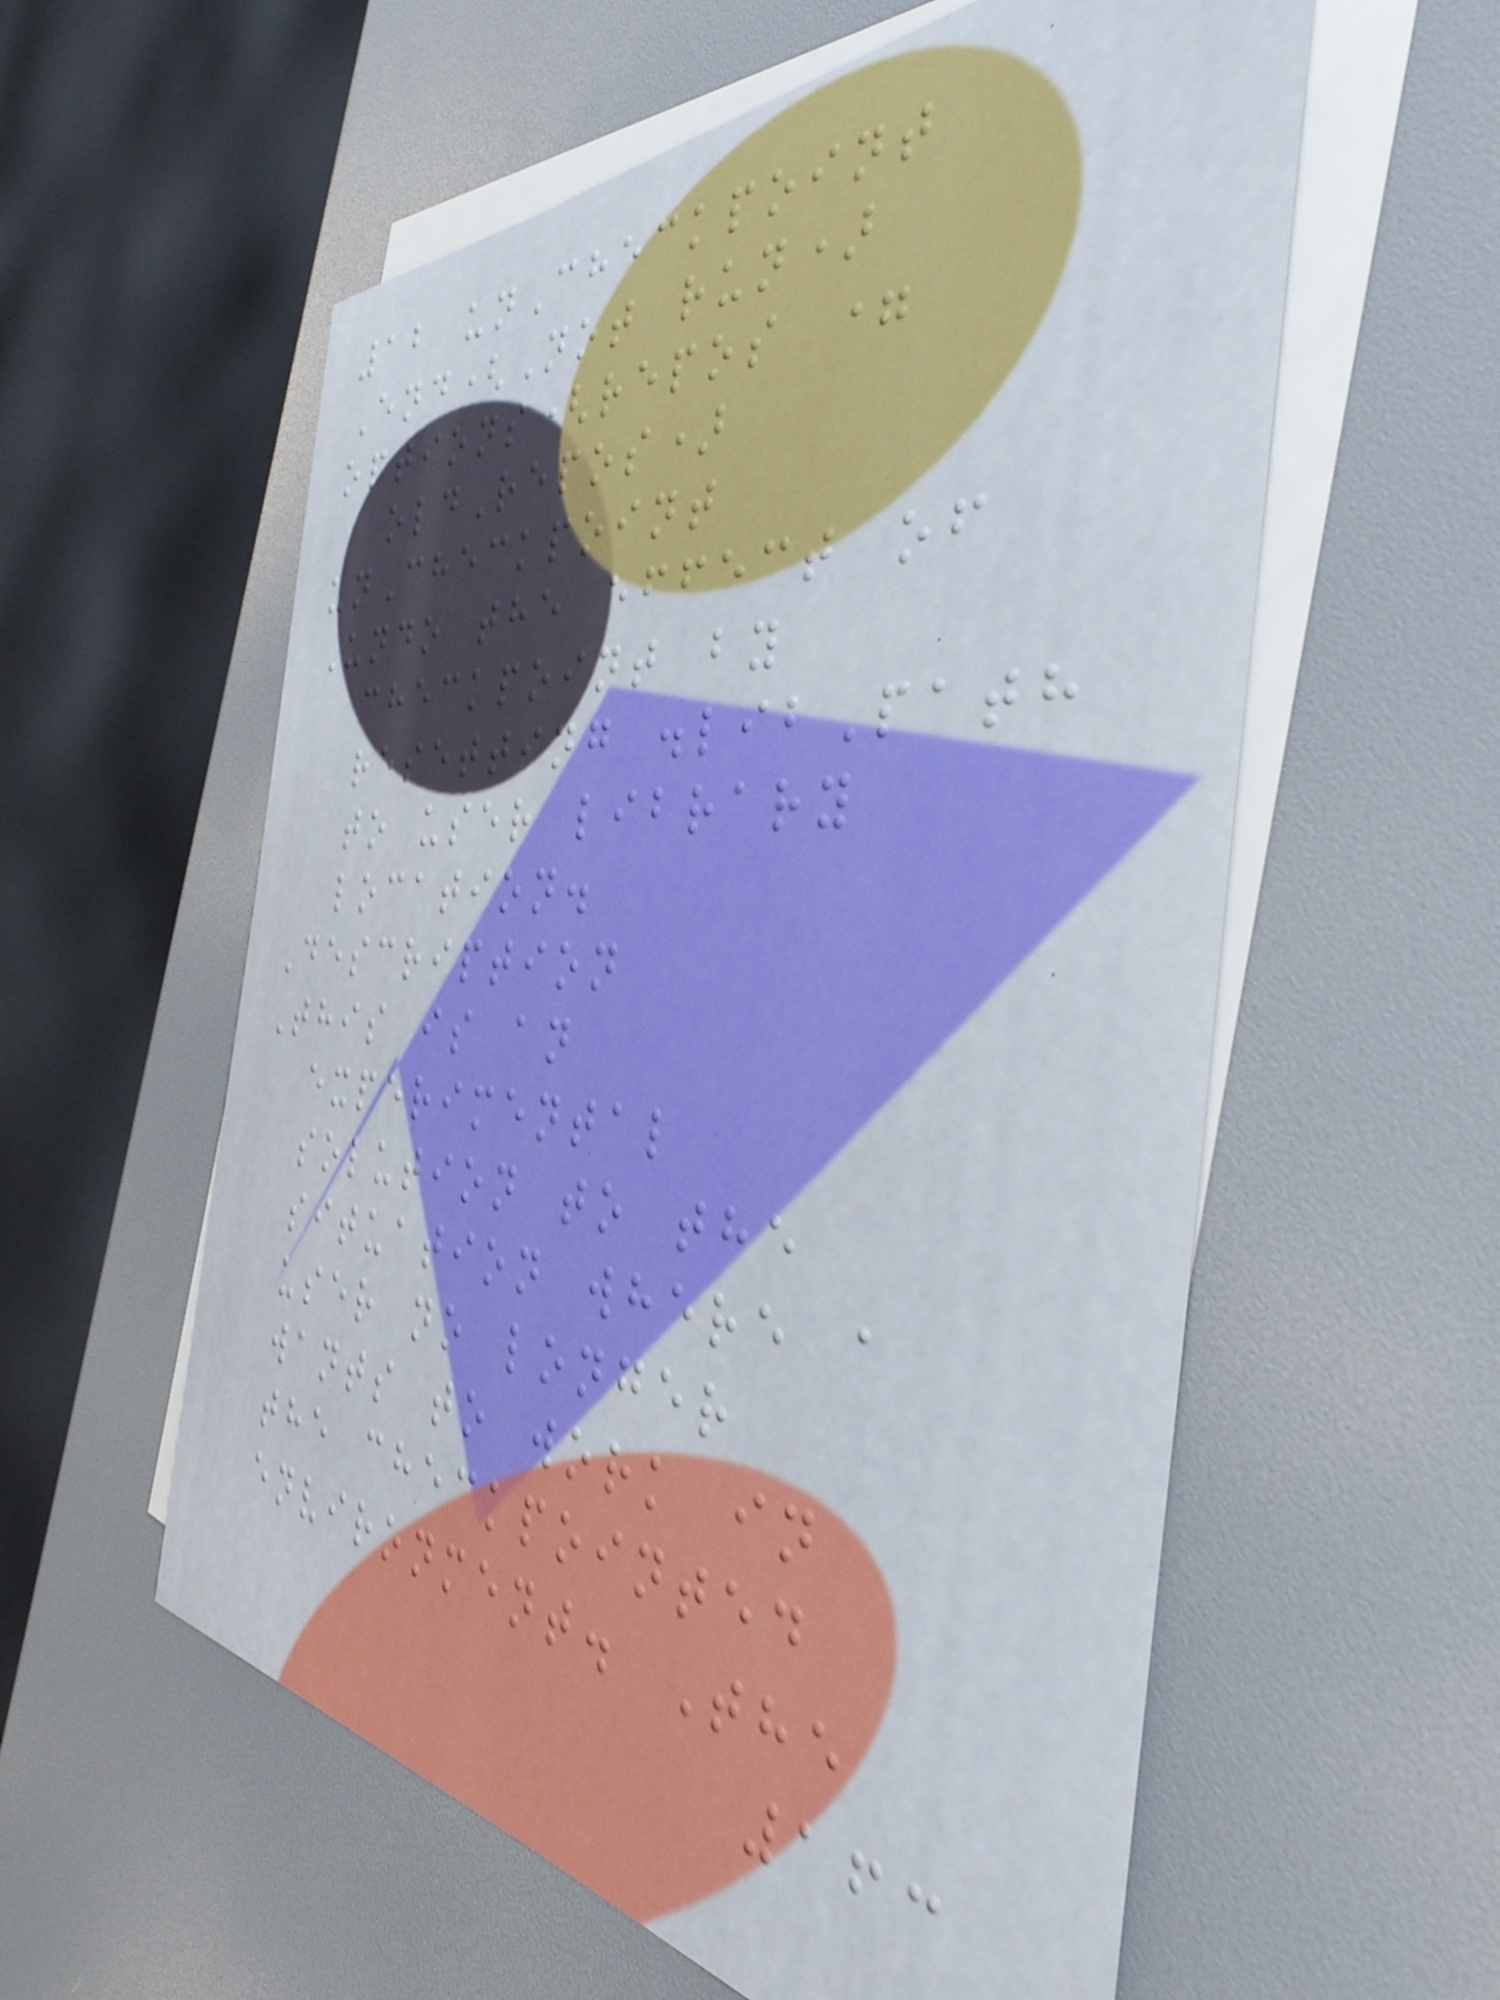12 unCheckpoint
End(Not run)
options(repos =
oldRepos)
unCheckpoint
Undo the effect of
checkpoint by
resetting .libPath
to user library
location.
Description
This is an
experimental
solution to the
situation where a
user no longer
wants to work in
the checkpointed
environment. The
163
